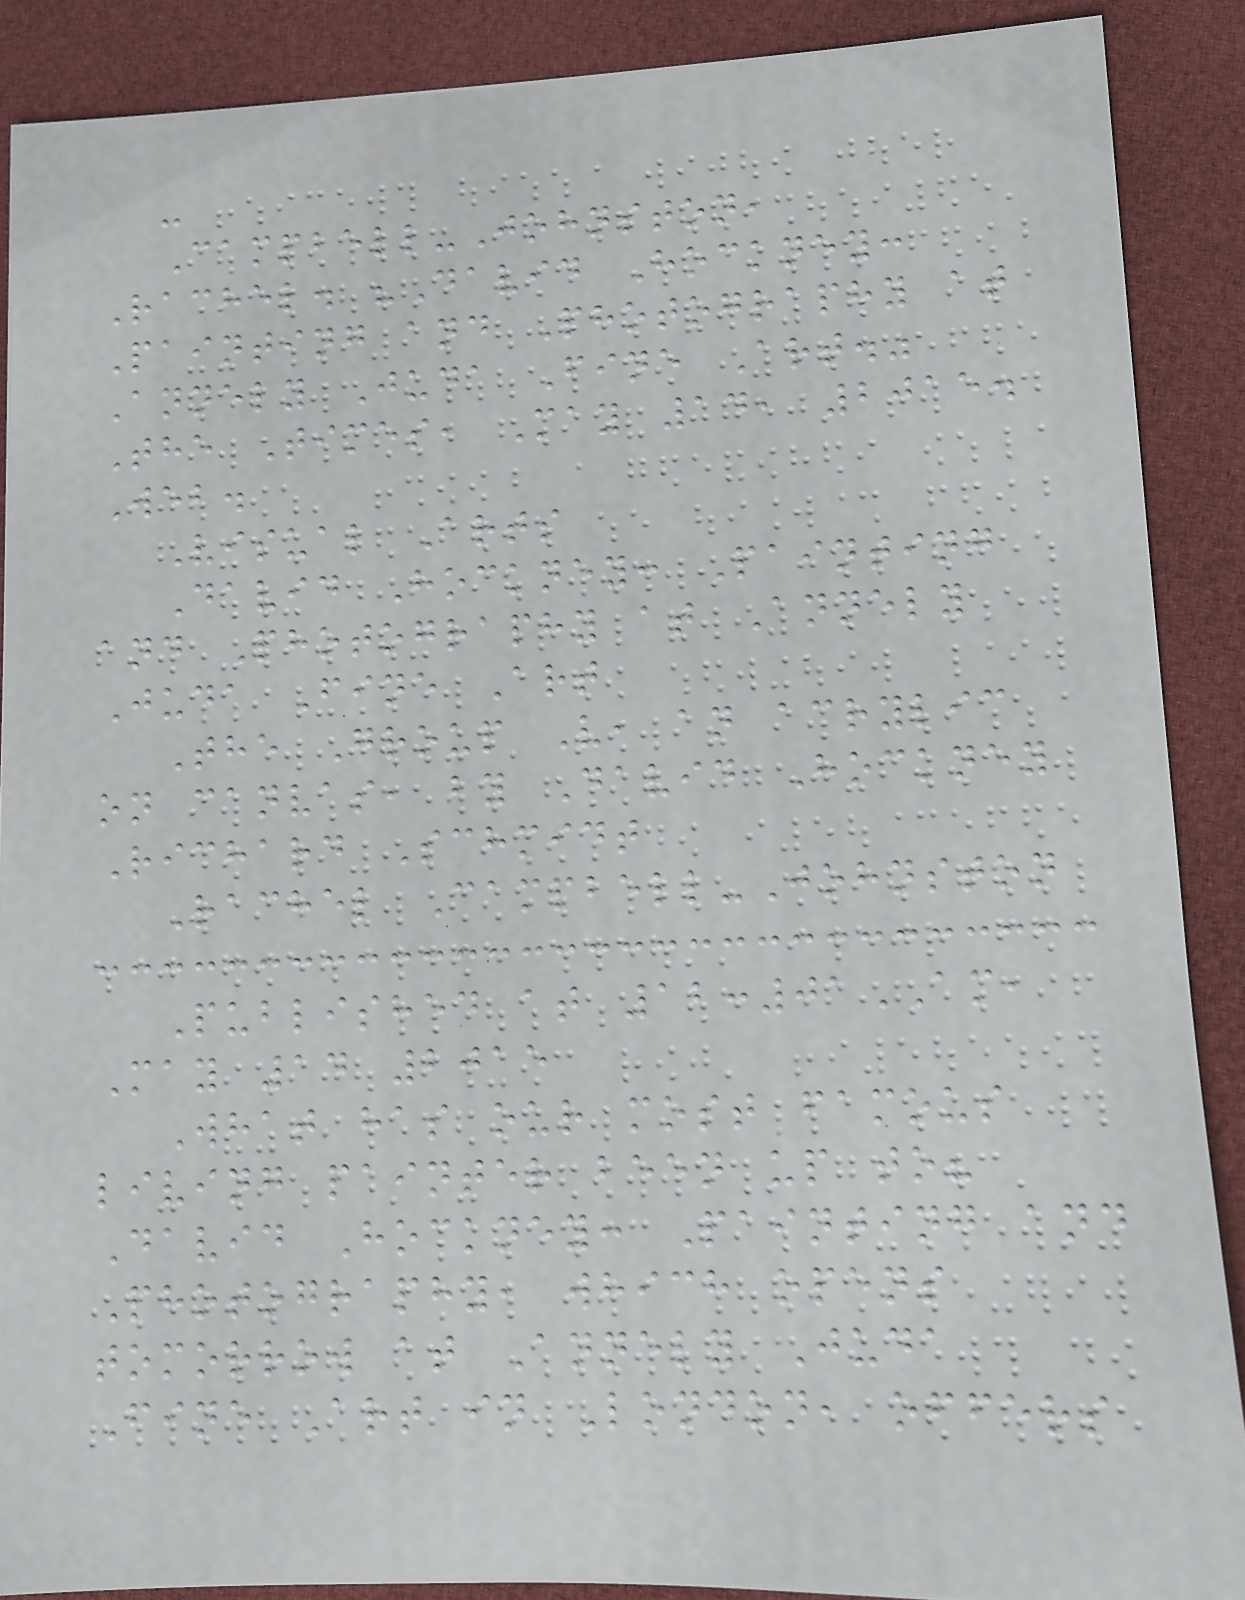-
Campbell-Johnston,
Rachel. "David Hockney:
Painting and Photography at
Annely Juda Fine Art."
The Times, May 14, 2015.
Web.
Visual Arts
David Hockney: Painting
and Photography at Annely
Juda Fine Art
The Group V, an acrylic
on canvas, by David Hockney
Richard Schmidt
Rachel Campbell-Johnston
Published at 12:01AM,
May 14 2015
What has our most famous
living painter been up to?
David Hockney: Painting and
Photography, which opens
tomorrow at Annely Juda
Fine Art in London, offers
